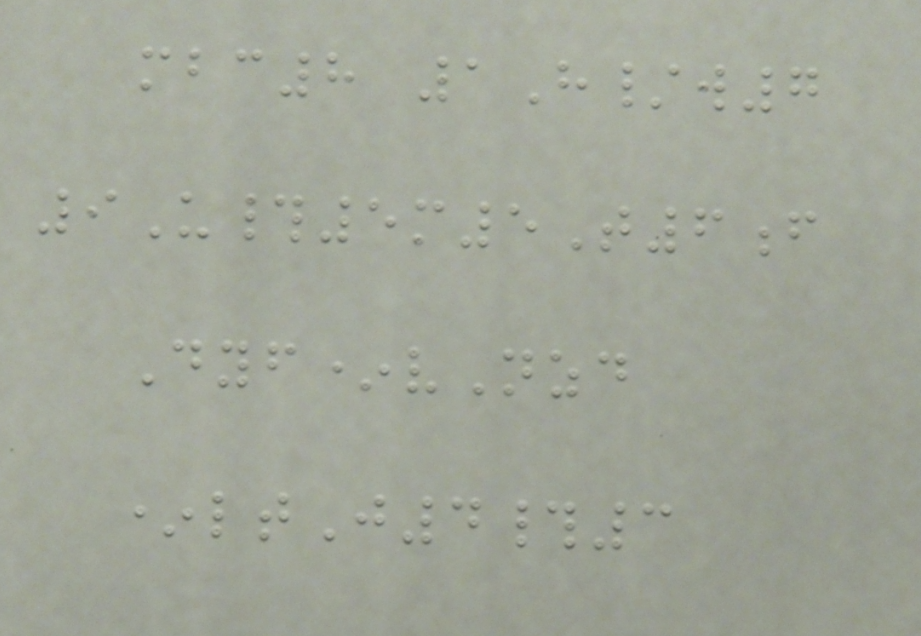mbc8 1H/w7
9U#5m5T6f
Dyf*vNzd
*ltJ4#3
